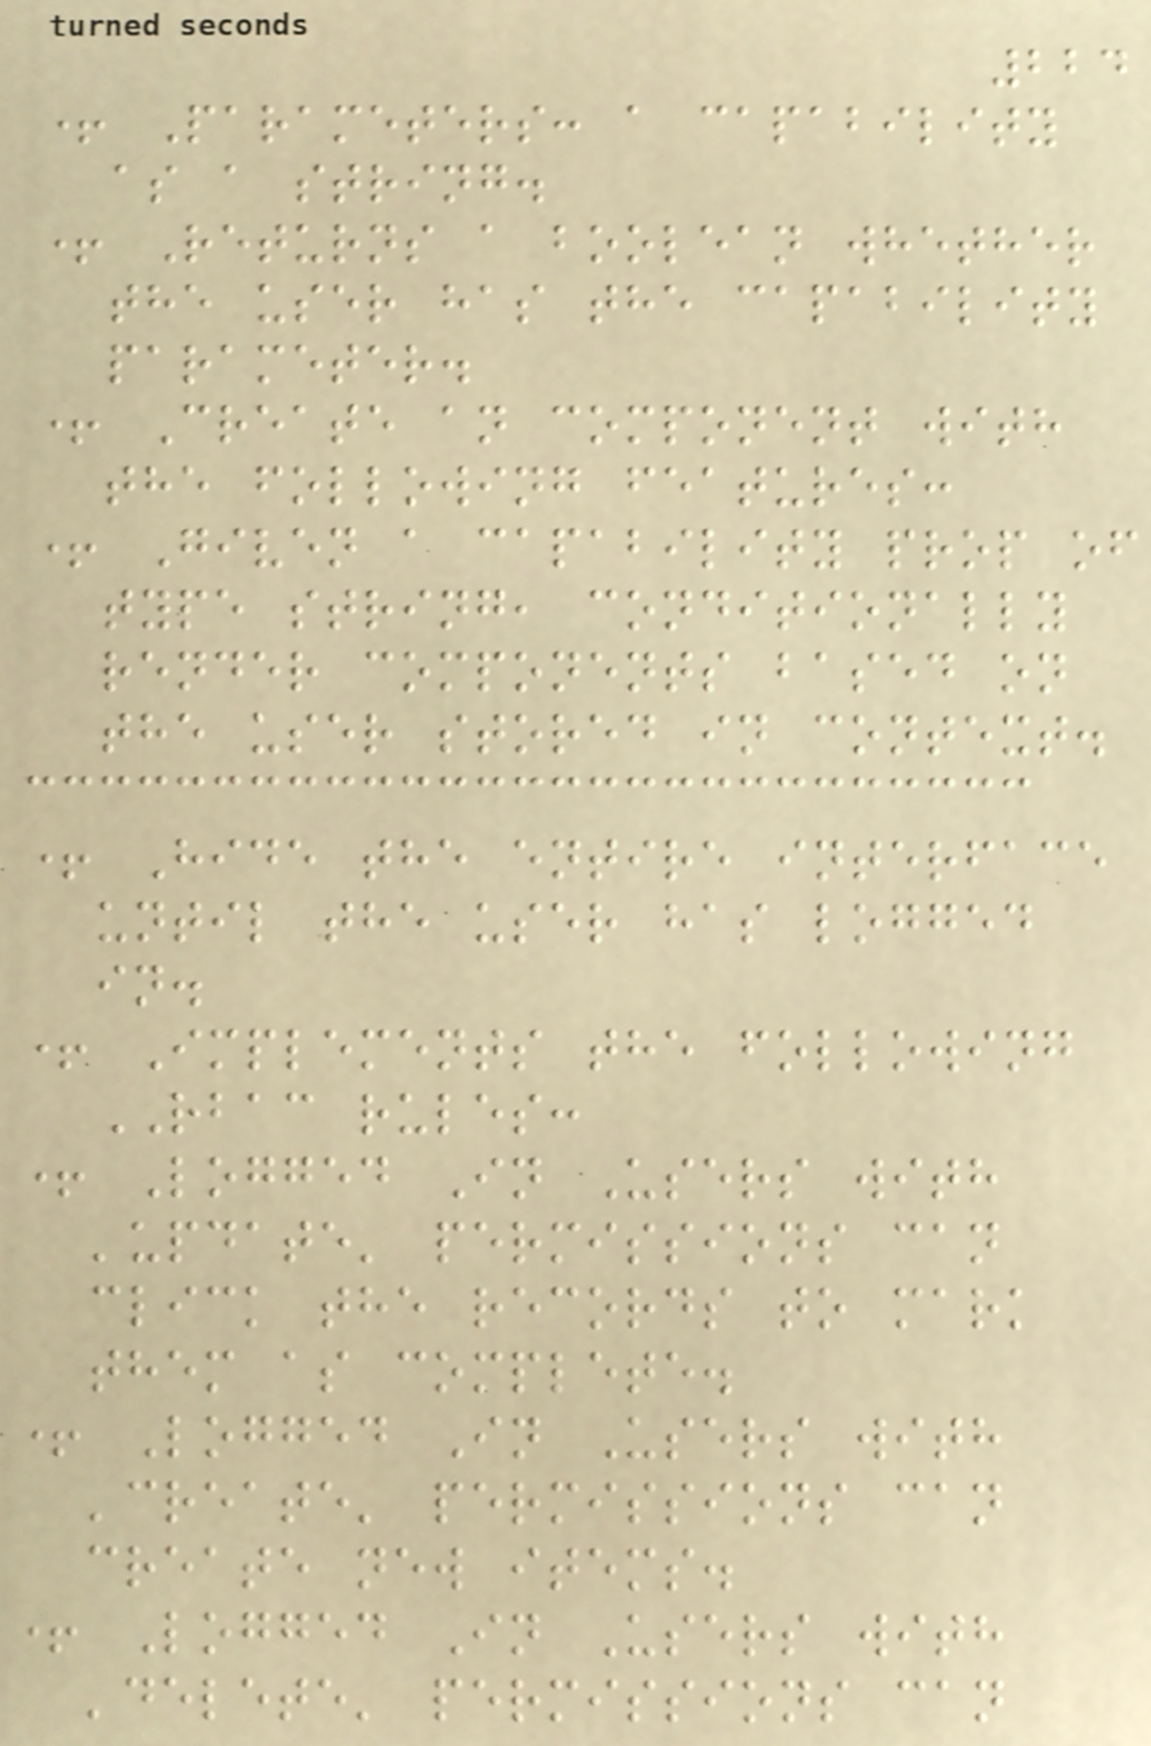224
+ Parameters: a capability
as a string.
+ Returns a boolean whether
the user has the capability
parameter.
+ Create an component with
the following features:
+ Given a capability prop of
type string, conditionally
render components based on
the user stored in context.
+ Hide the entire interface
until the user has logged
in.
+ Implements the following
RBAC rules:
+ Logged In Users with
'update' permissions can
click the records to mark
them as complete.
+ Logged In Users with
'create' permissions can
create new items.
+ Logged In Users with
'delete' permissions can
